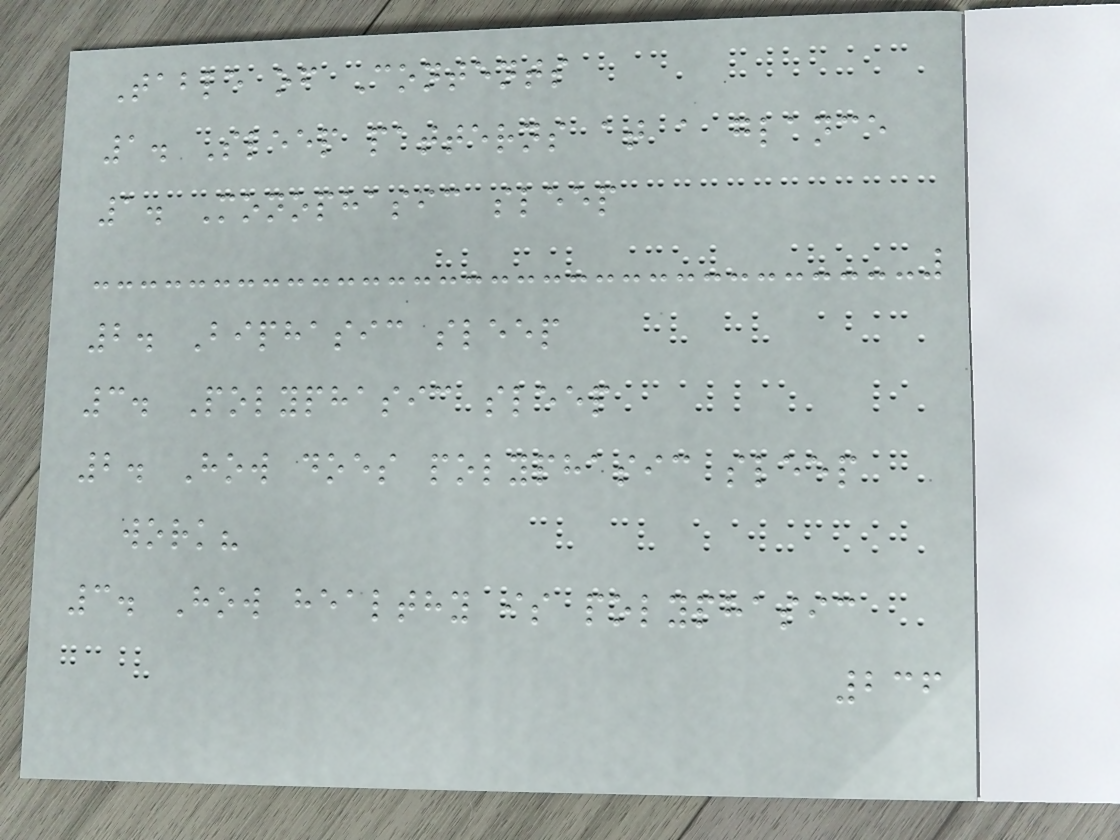Table of Contents
1. Sleep patterns at a glance
1. Monophasic sleep
2. Biphasic sleep
3. Polyphasic sleep
2. How does polyphasic sleep
work?
3. How healthy is polyphasic
236
